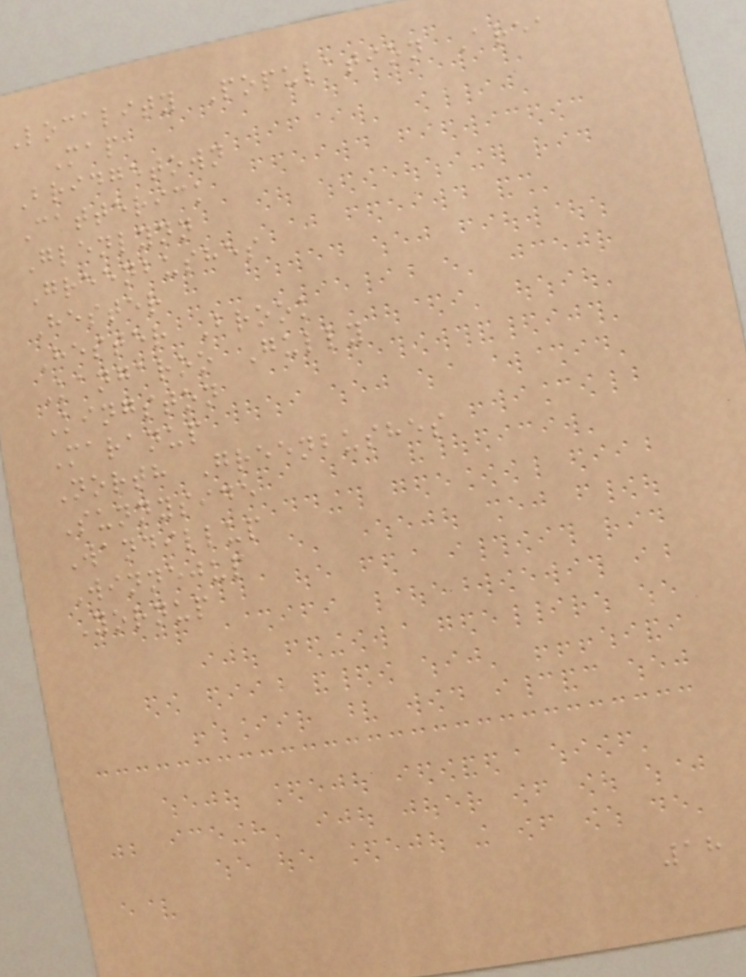Locality Population Area
Map
Bridgetown
Catterick
Glenlynn
Greenbushes
Hester
Hester Brook
Kangaroo Gully
Kingston
Maranup
North Greenbushes
Sunnyside
Wandillup
Winnejup
Yornup
18
